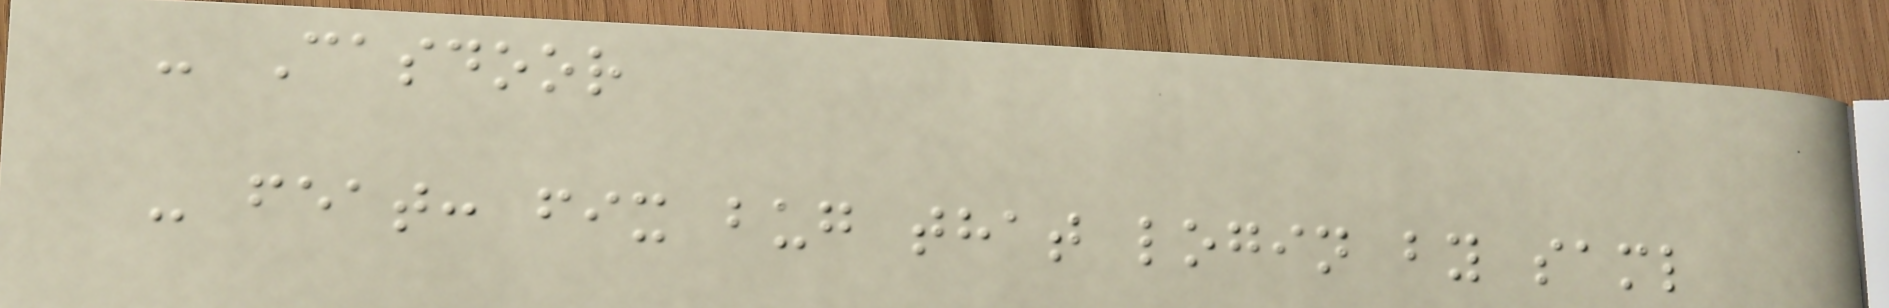- Casdoor
- feat: fix bug that login by saml
